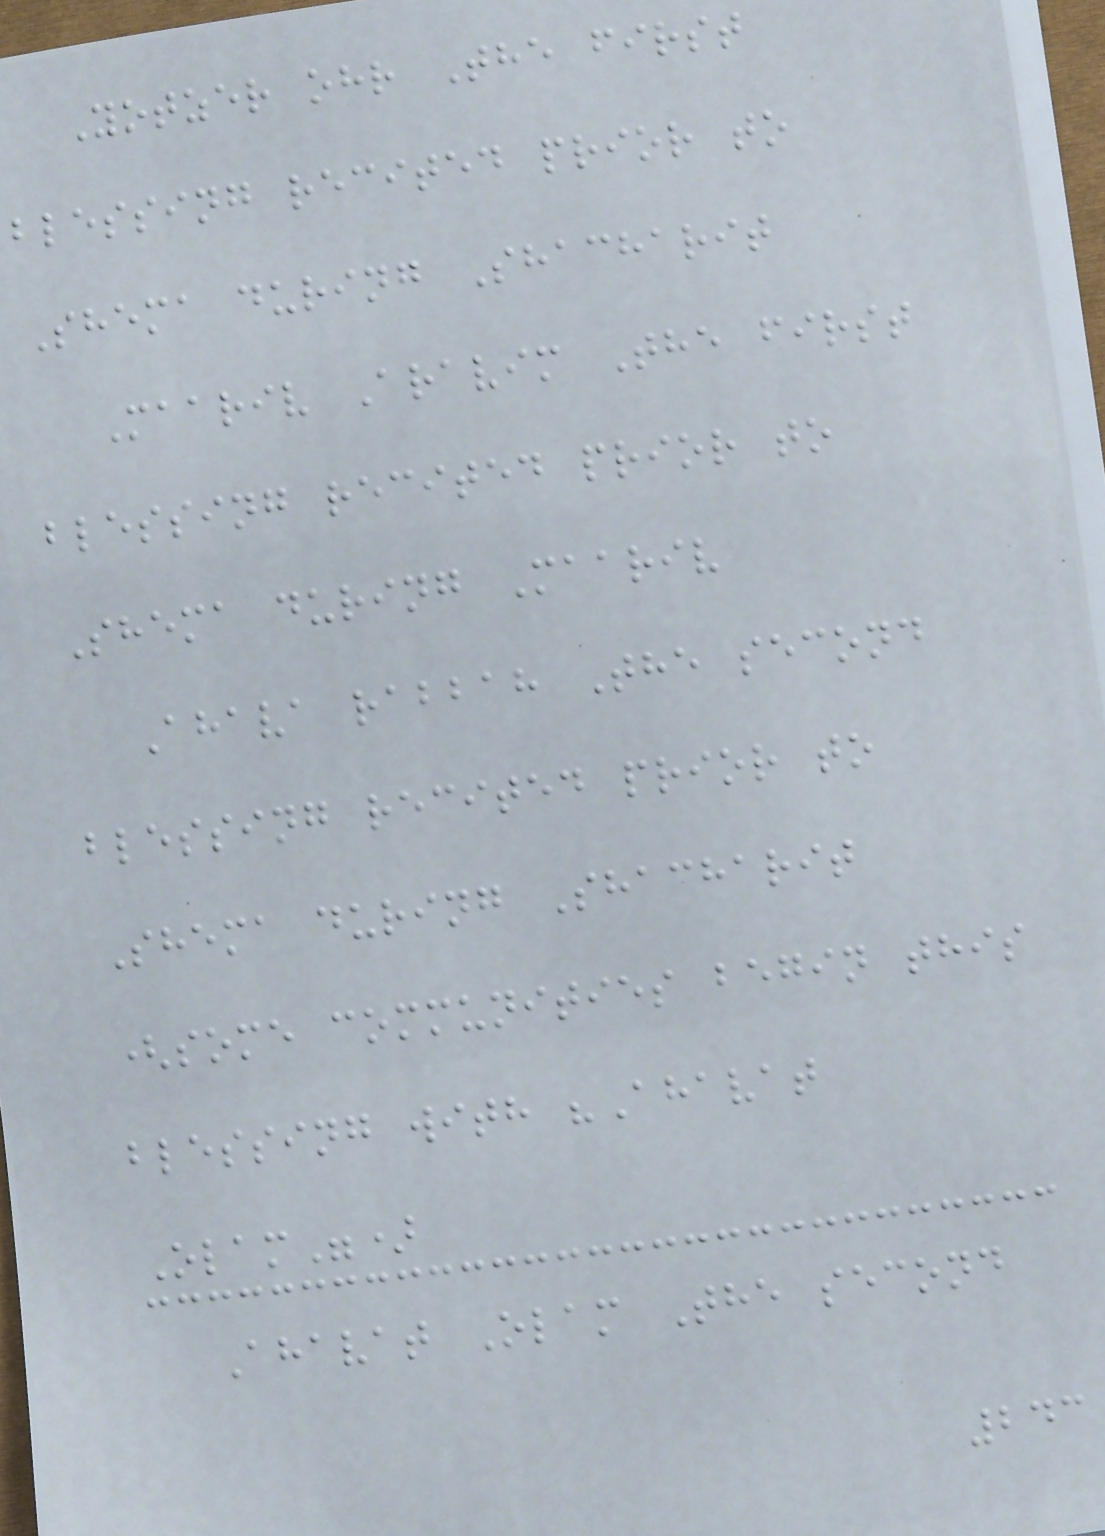Yotzer ohr The first
blessing recited prior to
Shema during Shacharit
Maariv Aravim The first
blessing recited prior to
Shema during Maariv
Ahava rabbah The second
blessing recited prior to
Shema during Shacharit
(some communities begin this
blessing with "Ahavat
Olam")
Ahavat Olam The second
243
